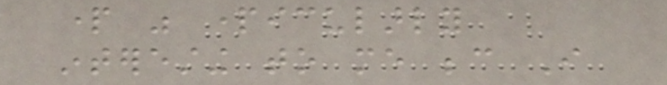part was particularly
interesting to me because I
